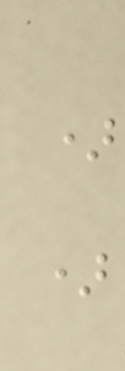)
)
